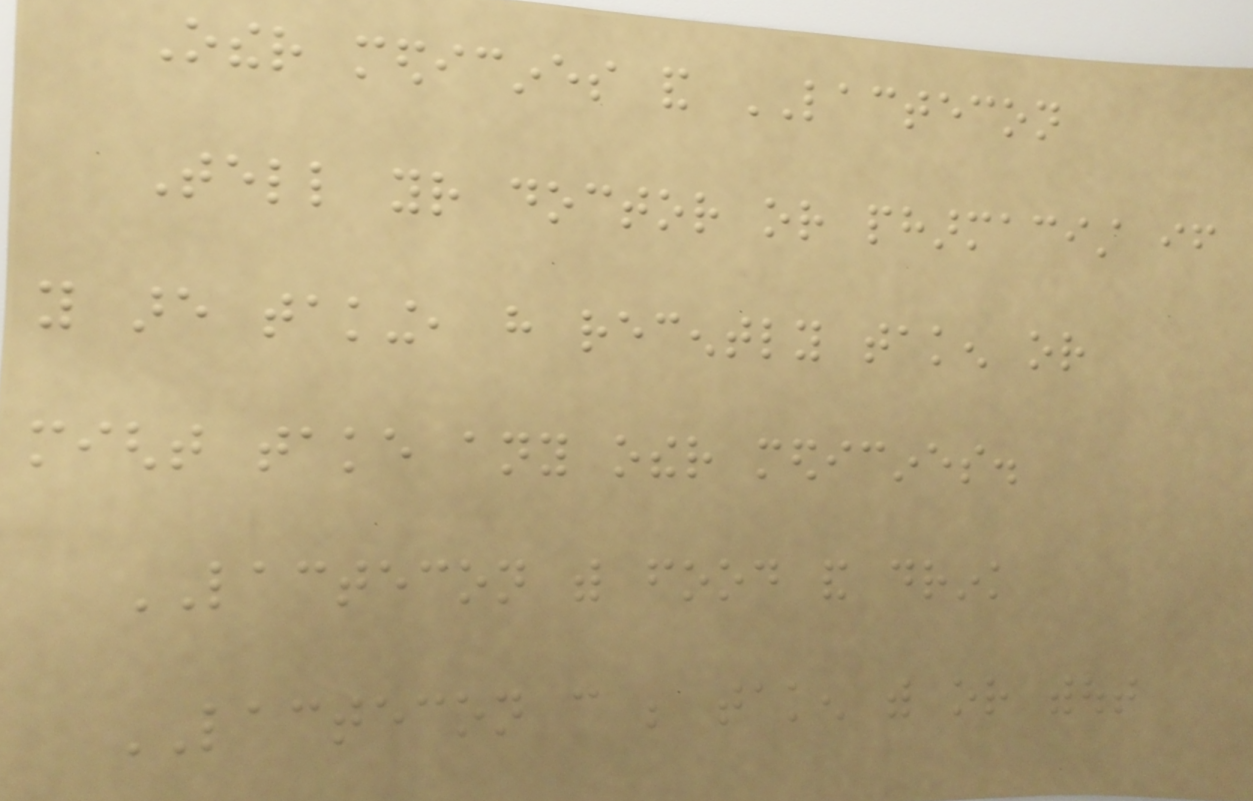Other medicines and LACTECON
Tell your doctor or pharmacist if
you are taking, have recently taken or
might take any other medicines.
LACTECON with food and drink
LACTECON can be taken with or without
